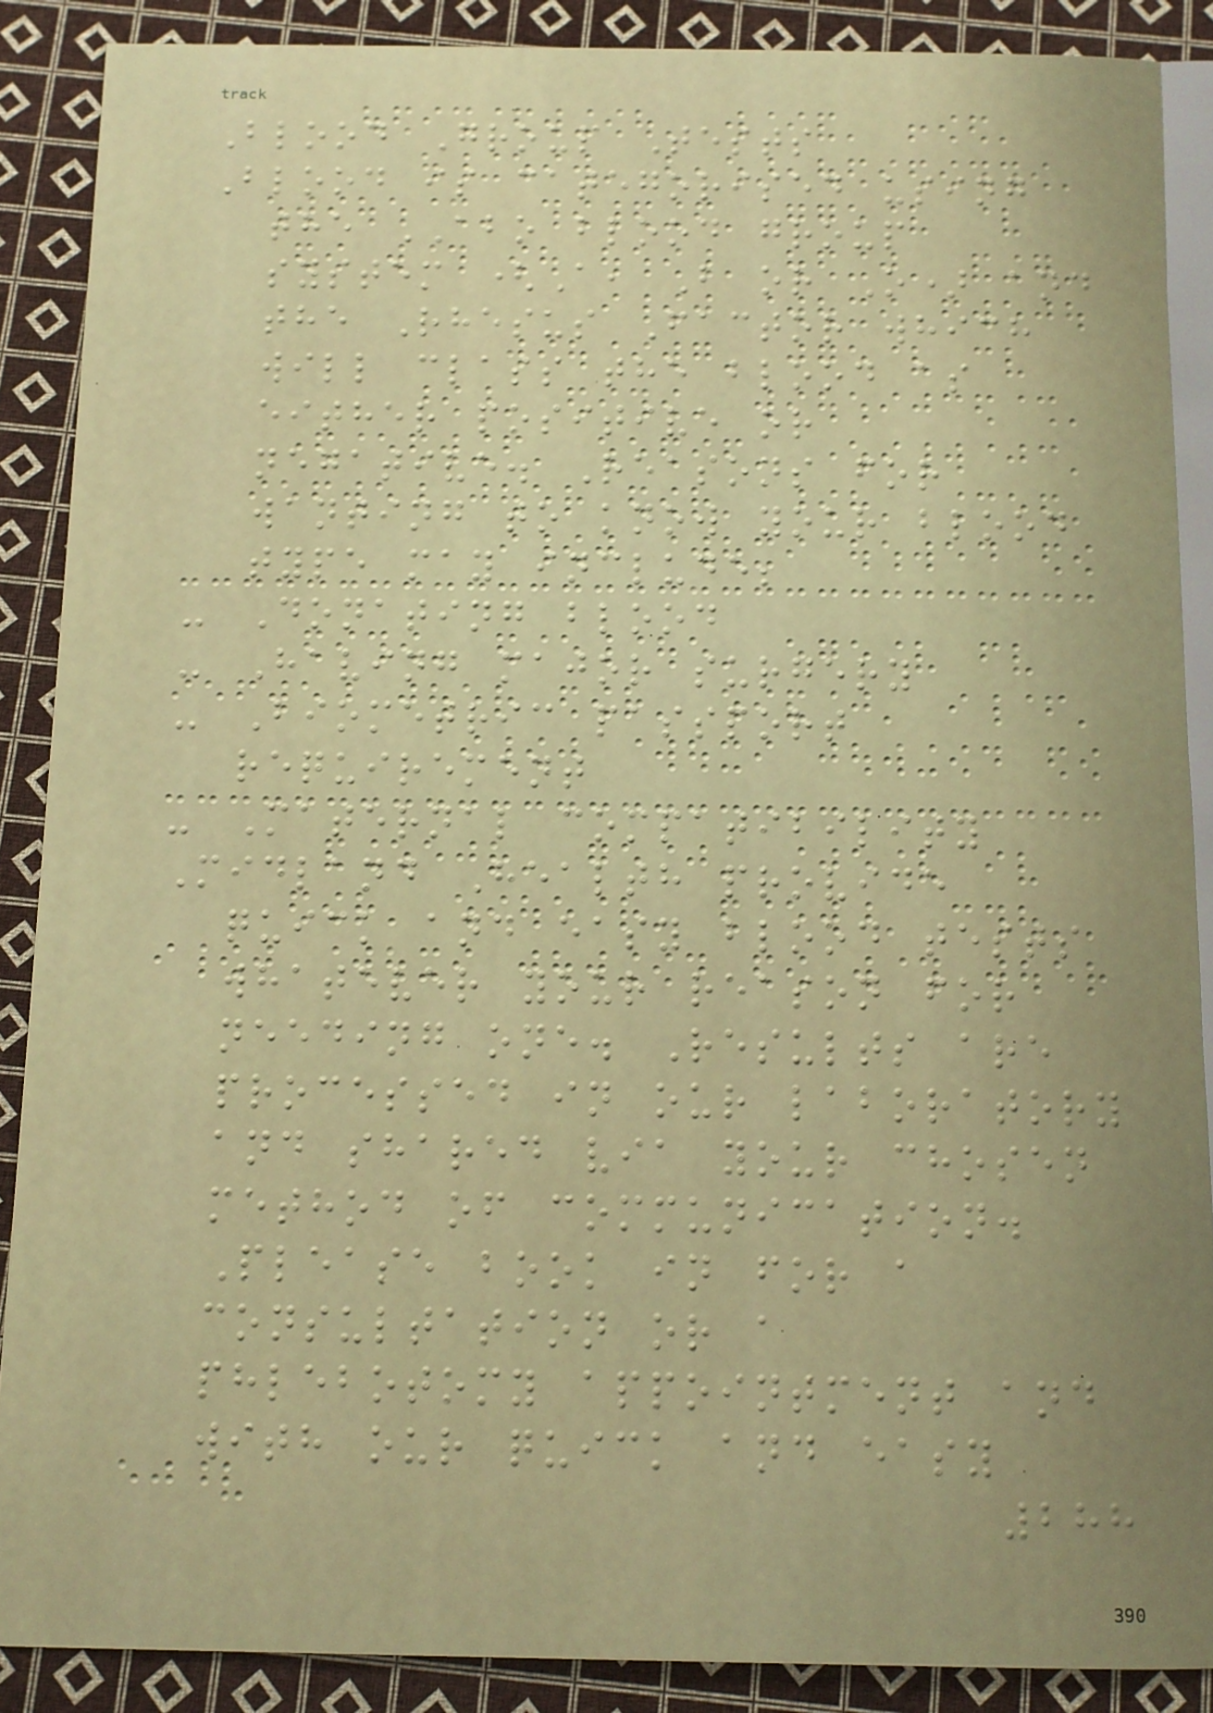Blood Group Tests
Blood is categorised using
the ABO blood group
system (A, B or O) and
the Rhesus Factor which
will class the blood as
either positive or
negative. Reasons for
wanting to know your blood
type may include;
- Donating blood
- Having major surgery
- Biometric passport
requirement
- Maternal compatibility
Midland Health provide
quick and easy blood tests
whatever your reason for
needing one. Results are
processed in our laboratory
and shared via your chosen
method of communication.
Please book in for a
consultation or a
phlebotomy appointment and
with our quick and easy
288
